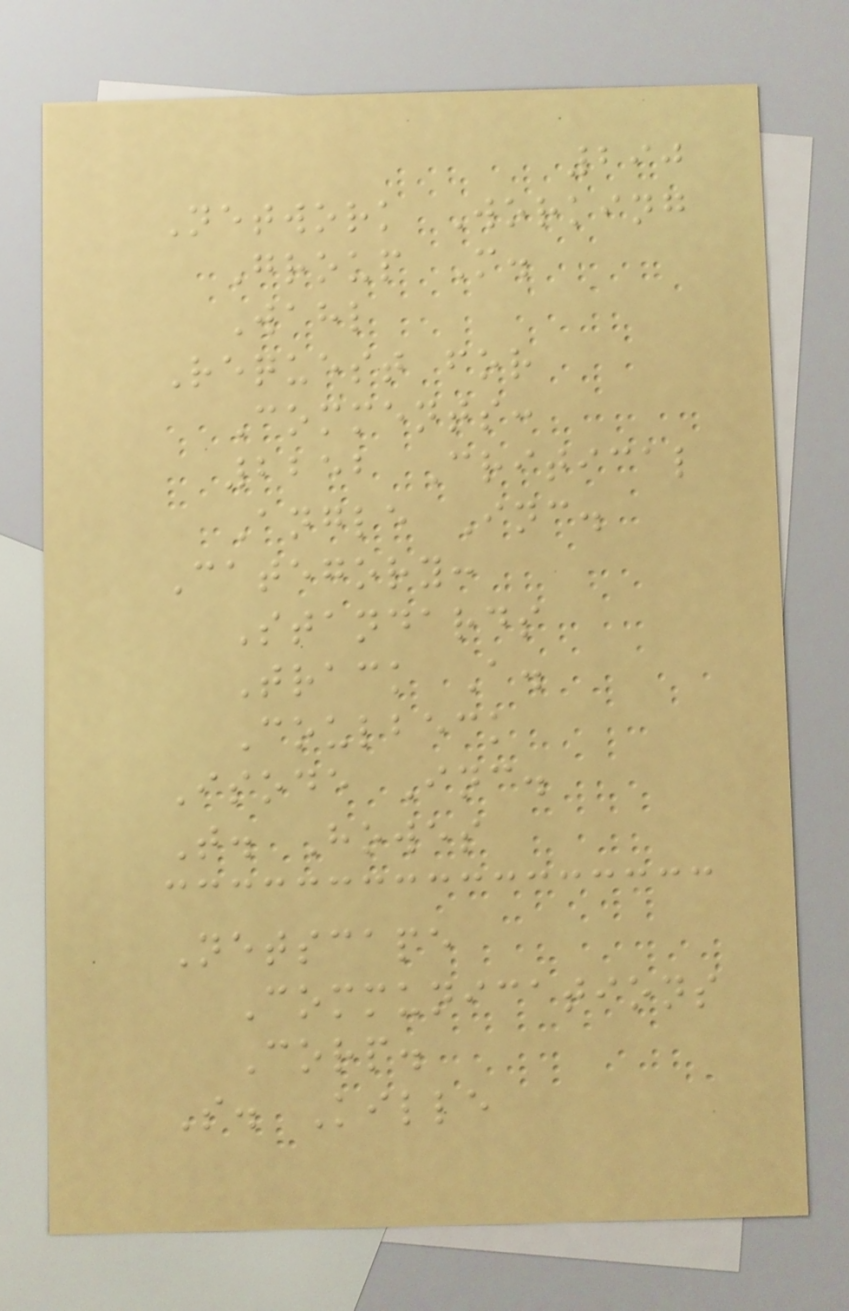290
Network Working
Group M.
Wahl
Request for
Comments:
2252 Critical
Angle Inc.
Category:
Standards
Track A.
Coulbeck
Isode Inc.
T. Howes
Netscape
Communications
Corp.
S. Kille
